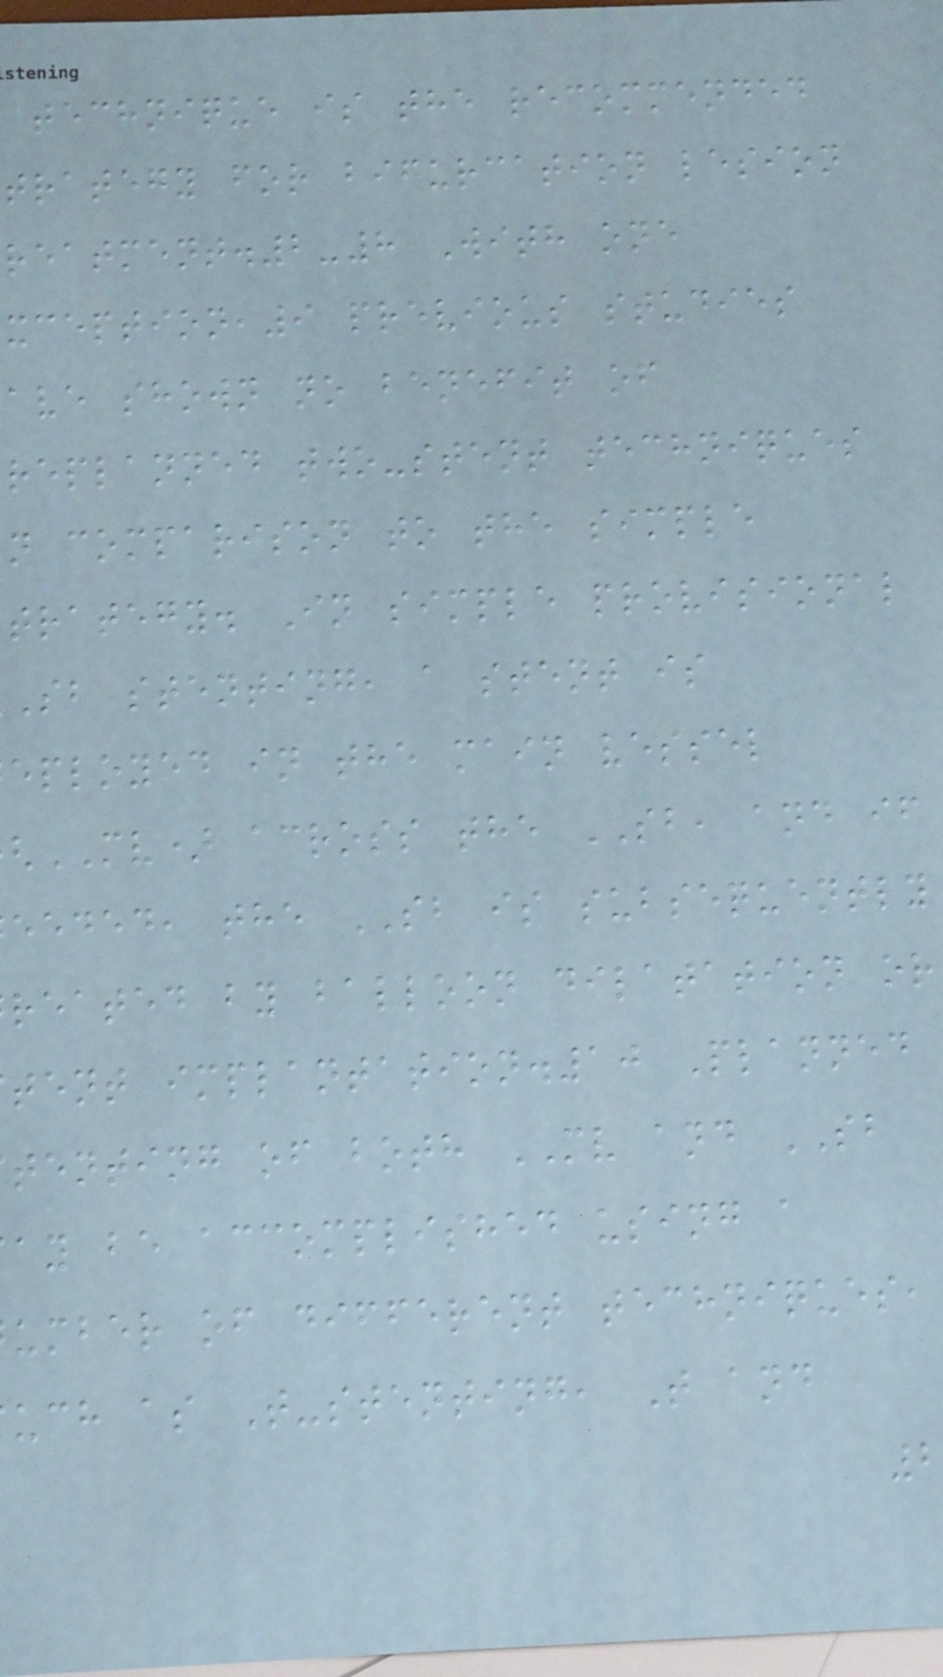technique is the recommended
trategy for bifurcation lesion
reatment.2-8 With one
xception,9 previous studies
ave shown no benefit of
replanned two-stent techniques
n comparison to the simple
trategy. In simple provisional
sb stenting, a stent is
eployed in the main vessel
MV) across the SB, and if
eeded, the SB is subsequently
reated by balloon dilatation or
tent implantation.10 Planned
tenting of both MV and SB
ay be accomplished using a
umber of different techniques,
uch as T-stenting, T and
